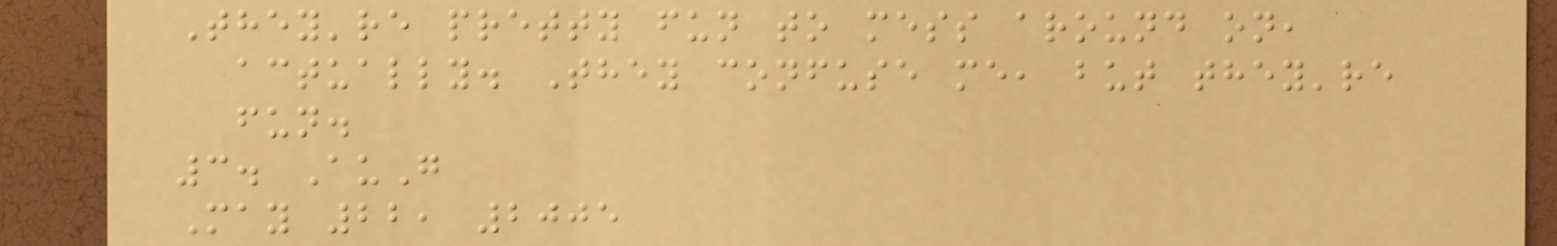They're pretty fun to mess around on,
actually. They confuse me, but they're
fun.
3. AuG
May 22, 2005
